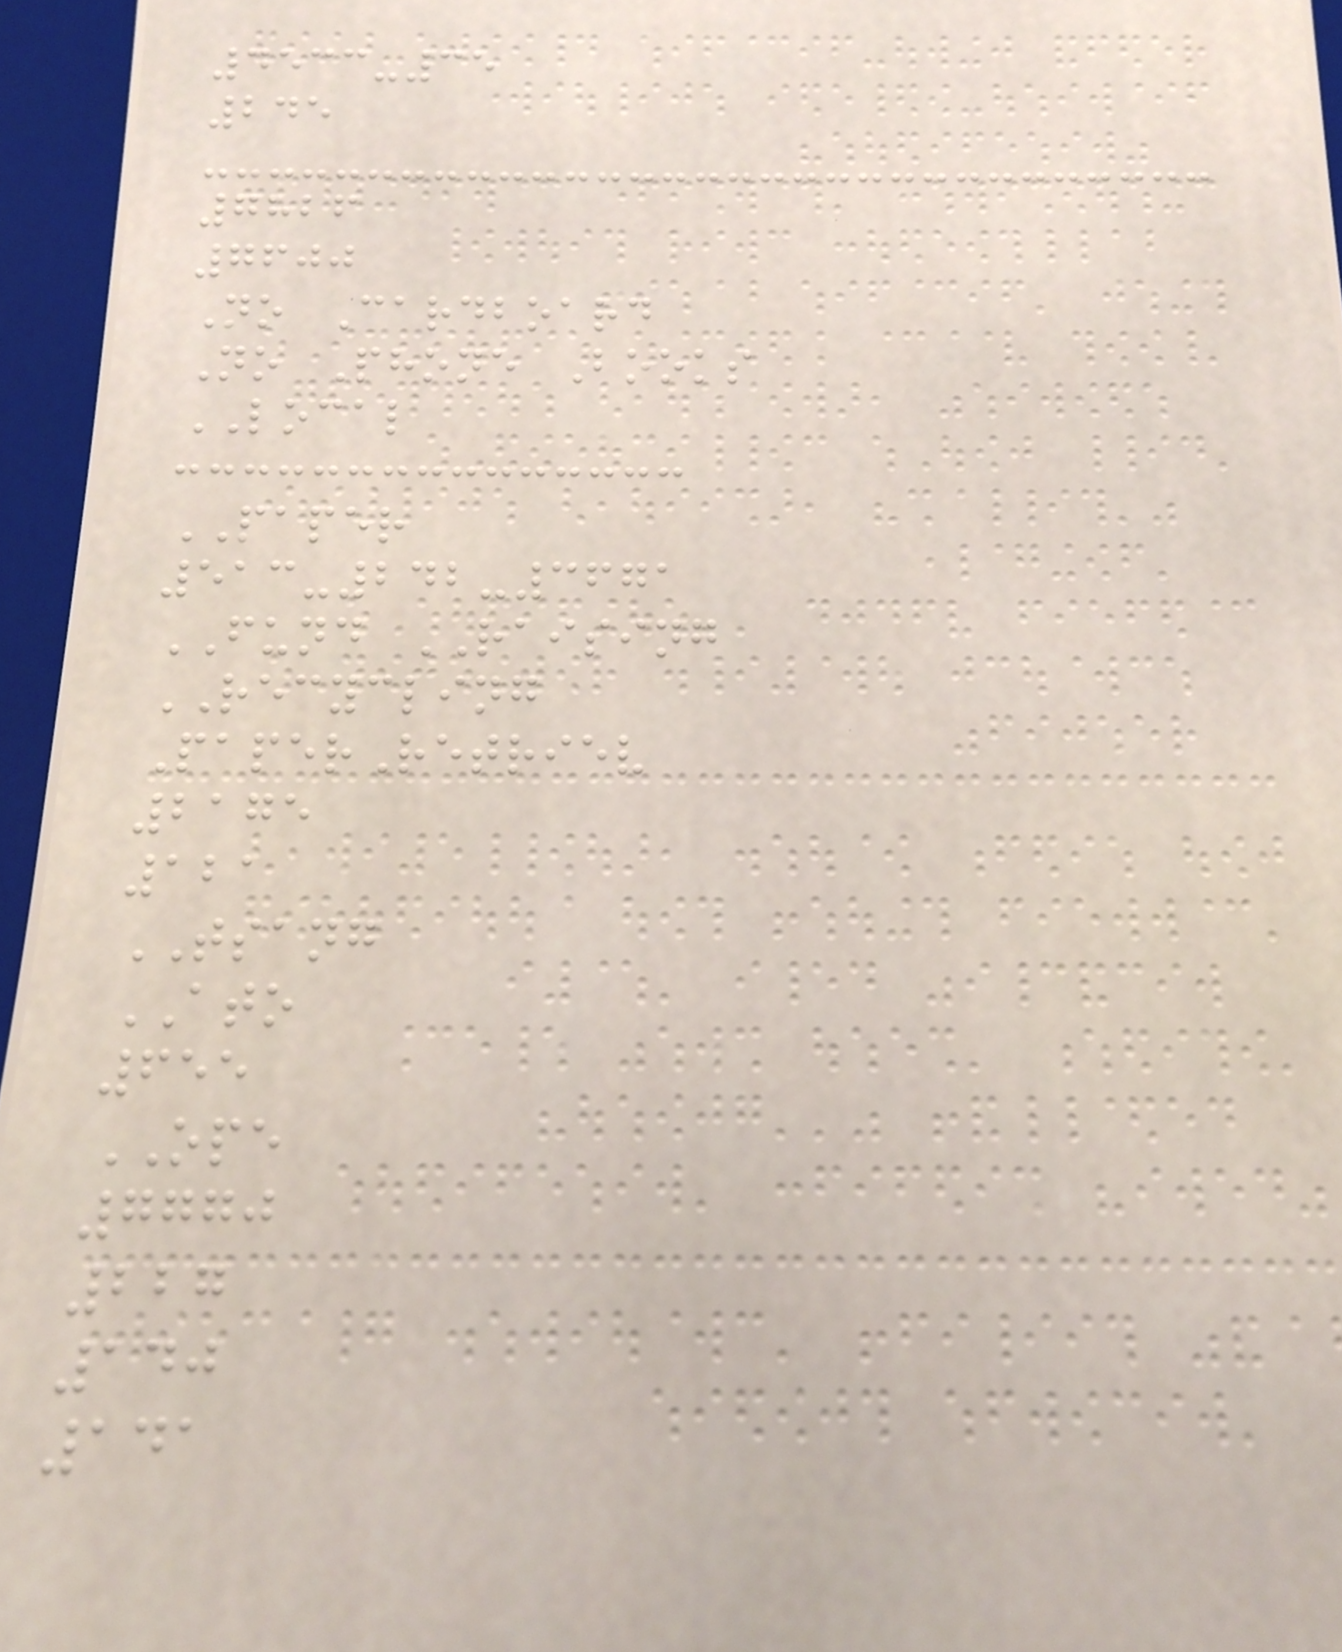4533-35
245
7826
7600
No Cardboard
No Phone Books
LOCAL
PAPER
513-242-3671
FUND RAISING
RECYCLING
PaperRetriev
2175
121
TSANG
ATO
655
OPE
7770
227
140
141
